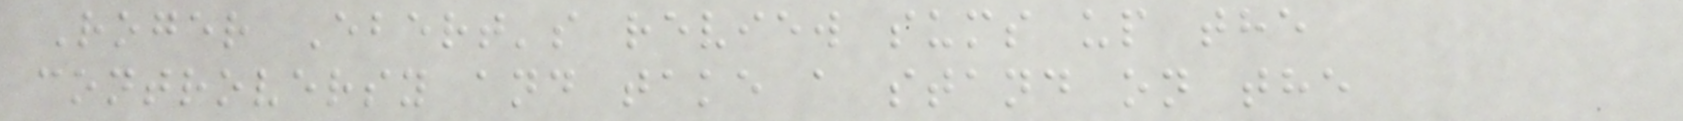Roger Ebert's review sums up the
controversy and take a stand on the
